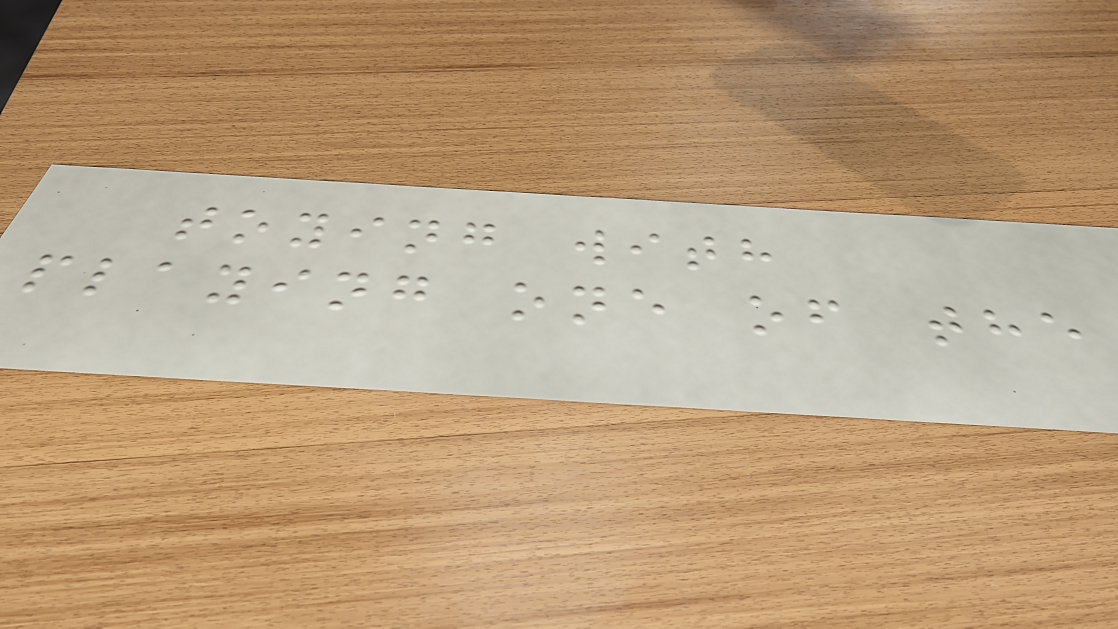toying with
playing one of the
